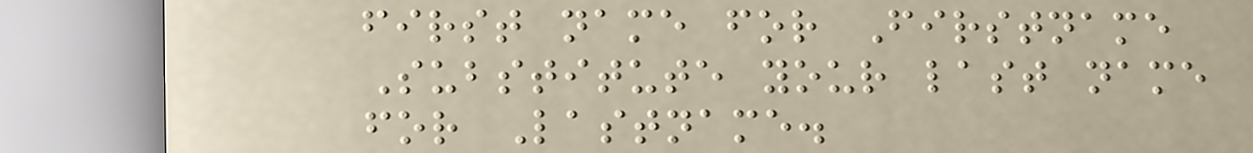first name for Firstname
Substitute your last name
for Lastname.
